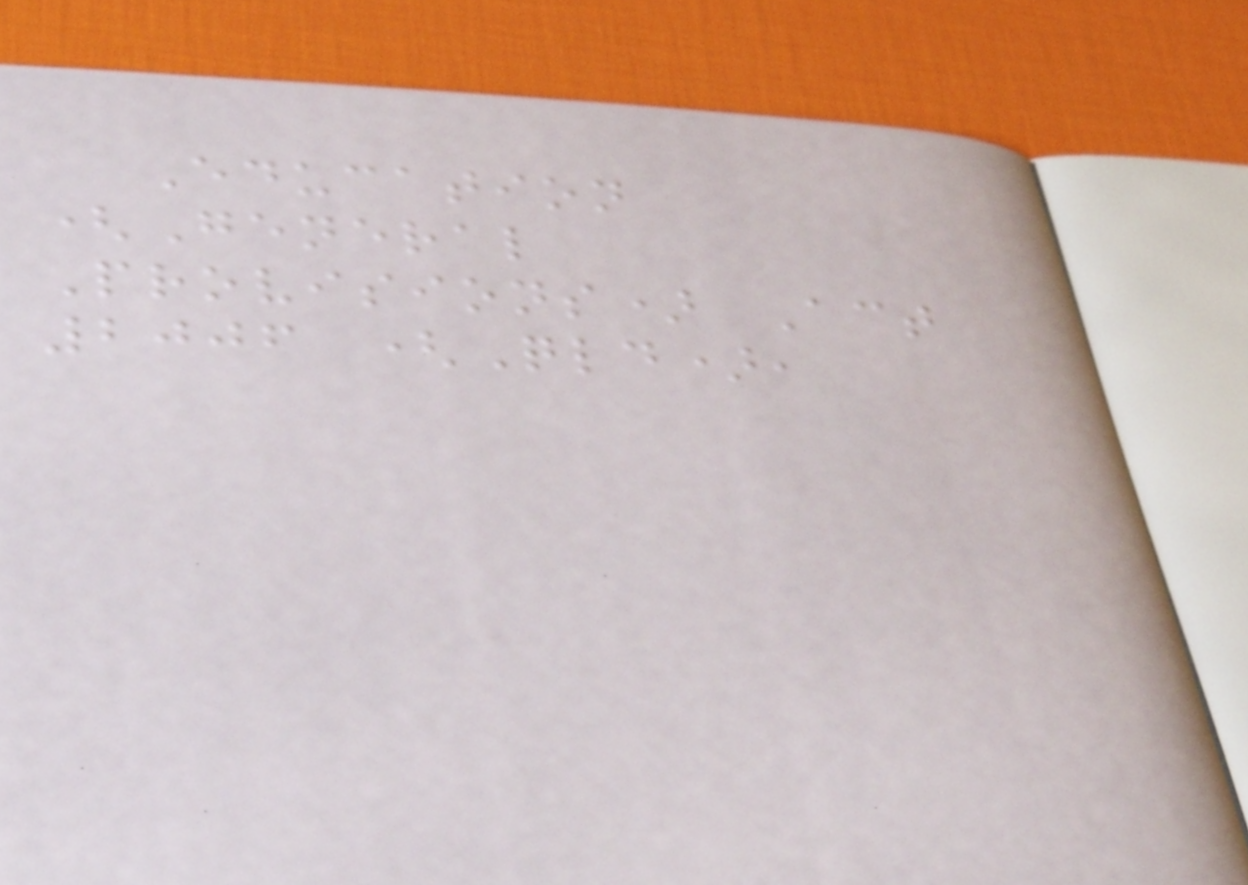Education
(General
Provisions) Act
2006 (Qld),
